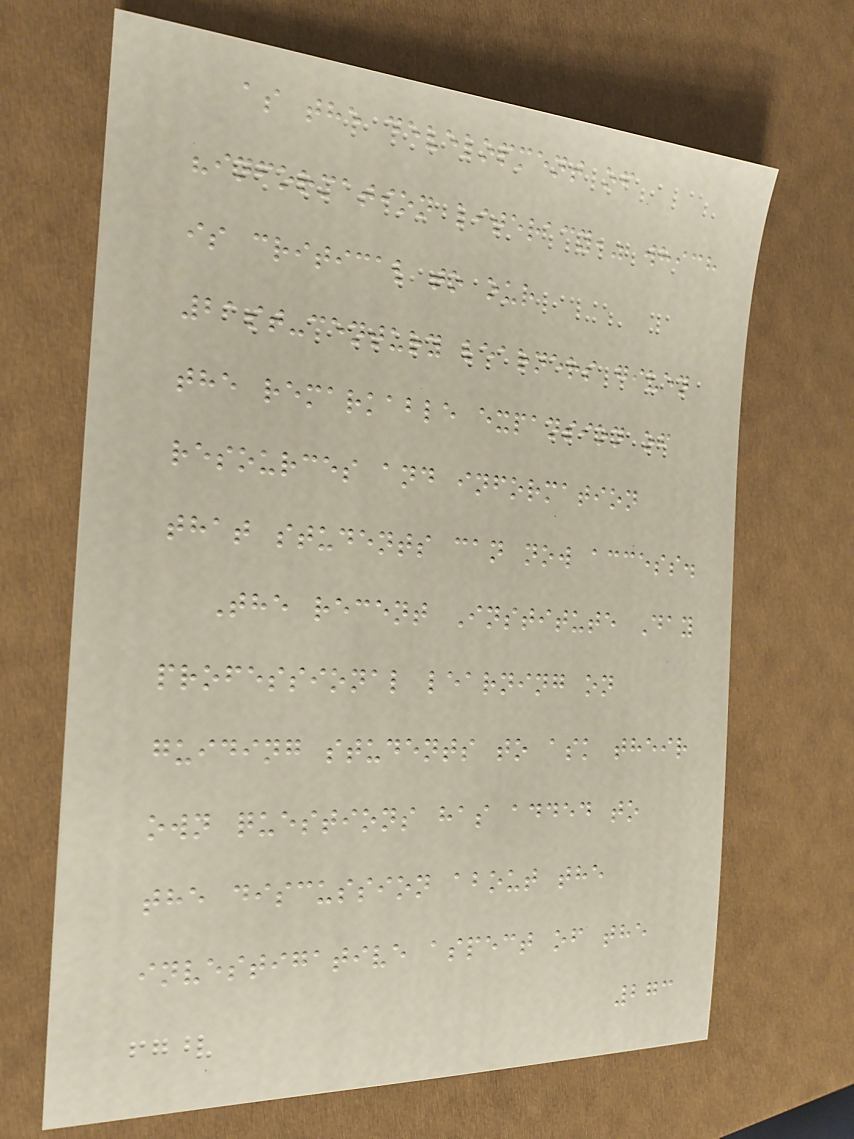as the development of
"information literacy," which
is critical to our
21st-century learners given
the remarkable expansion of
resources and information
that students can now access.
The recent Institute Day
professional learning on
guiding students to ask their
own questions has added to
the discussion about the
investigative aspect of the
273
